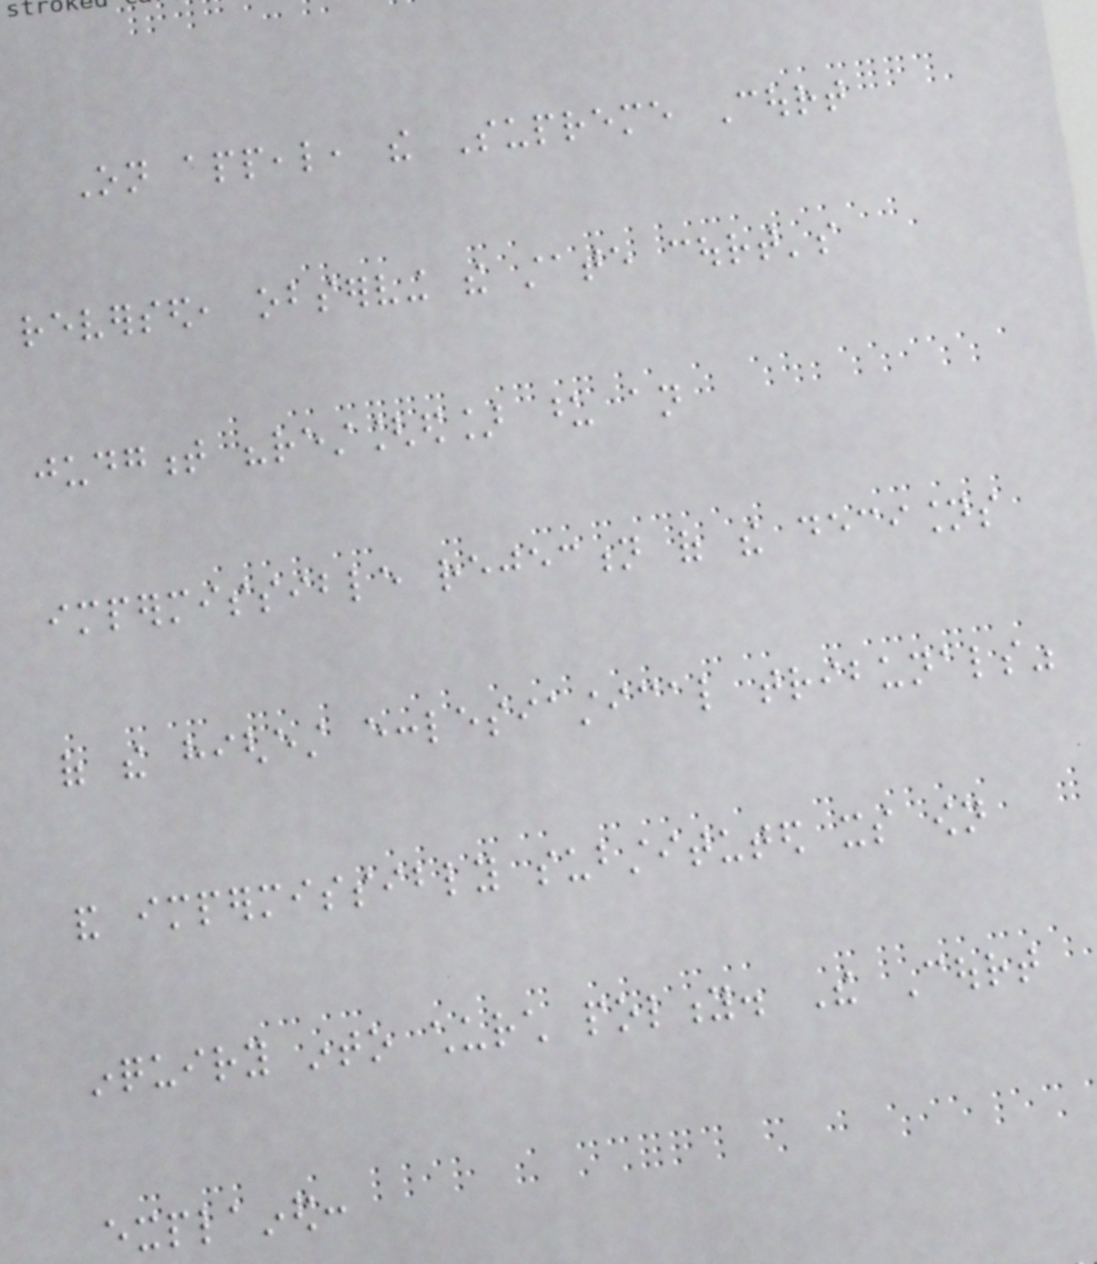On appeal, the Supreme Court
reversed, observing the state court's
judgment "rest[ed] upon an
impermissible rejection of the decisions
of the highest ecclesiastical tribunals"
and impermissibly substituted its own
inquiry into church polity. The Court
explained:
